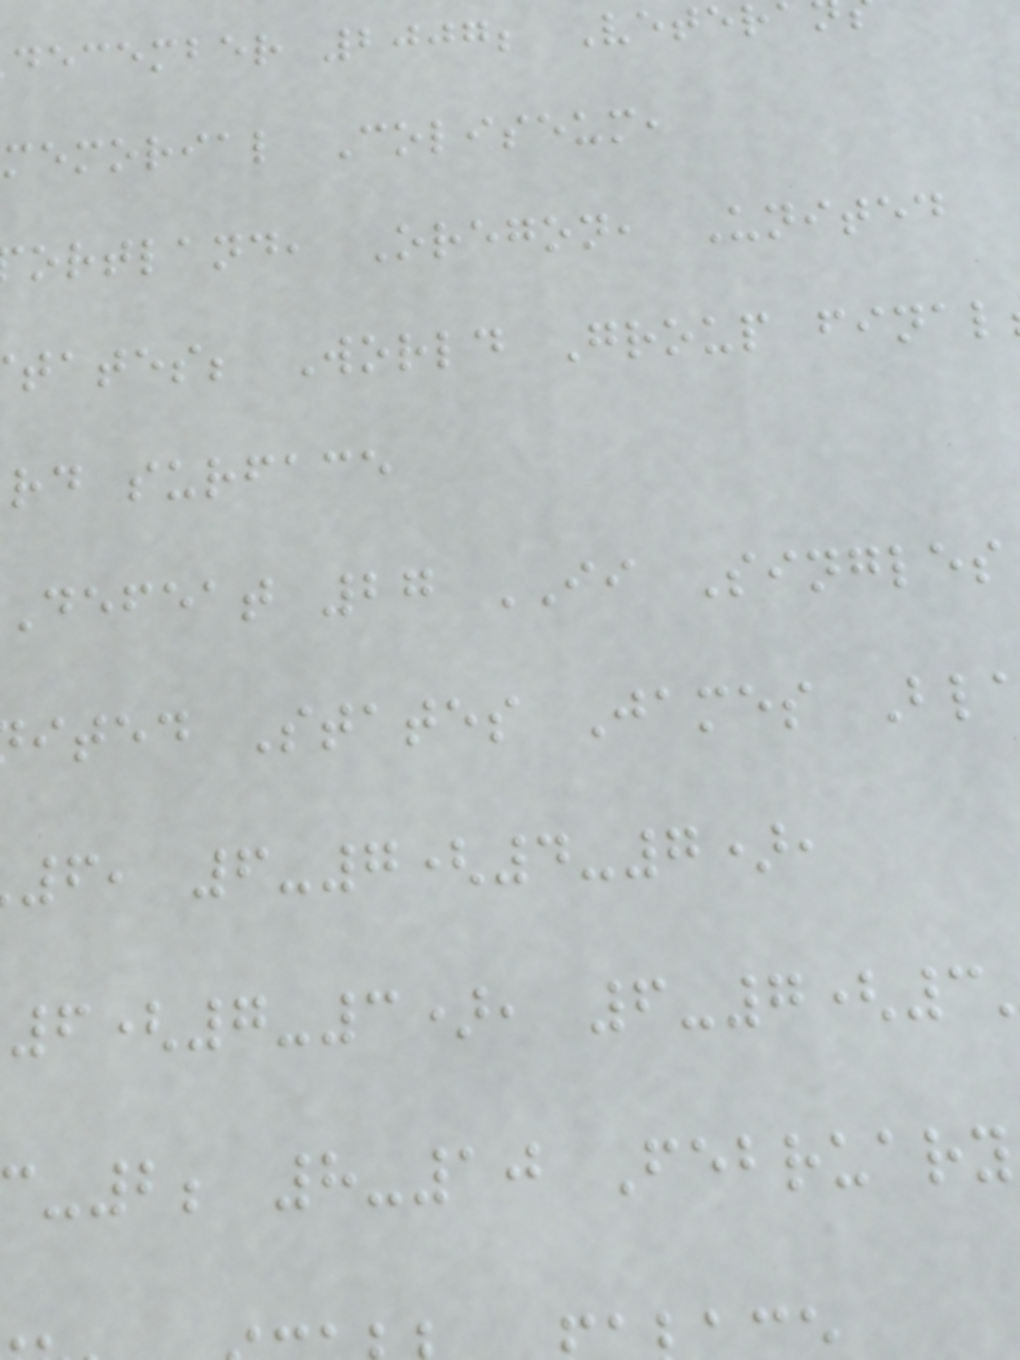december 2007; Veter
memorial Coliseum,
ortland, Oregon, United
tates; World Group final
rd surface
Defeat 27 II Singles
ited States James Bl
6, 6-7(4-7),
6(7-3), 6-7(3
-2; 8-10 February
